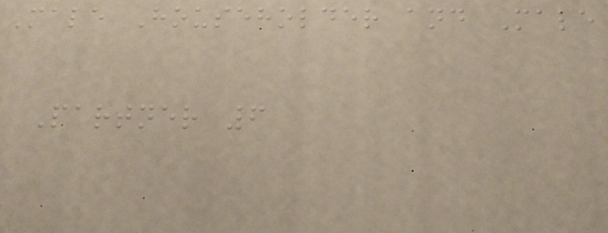Male Householder and Male
Partner 6
